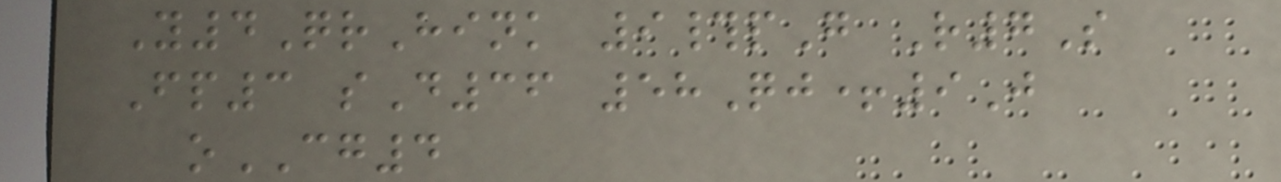Y4QrHink 9#pG R7S
Fp3 sD36 58Qj+9J
oCG4
